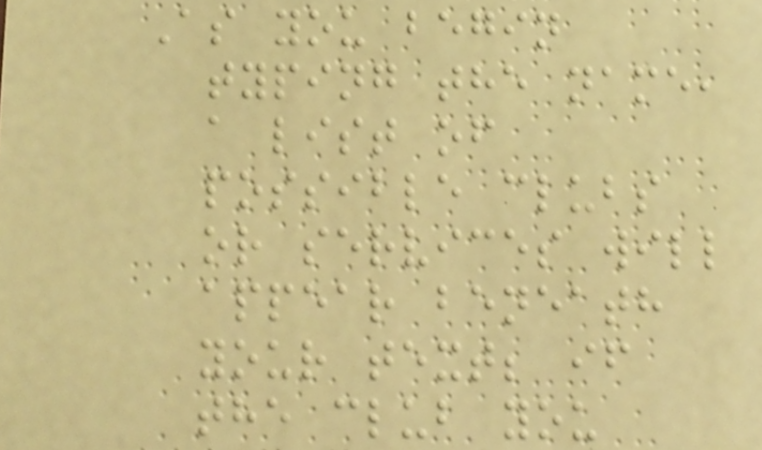As you begin
typing the name,
a list of
possible clubs
or services will
appear beneath
your text; if
the club you
